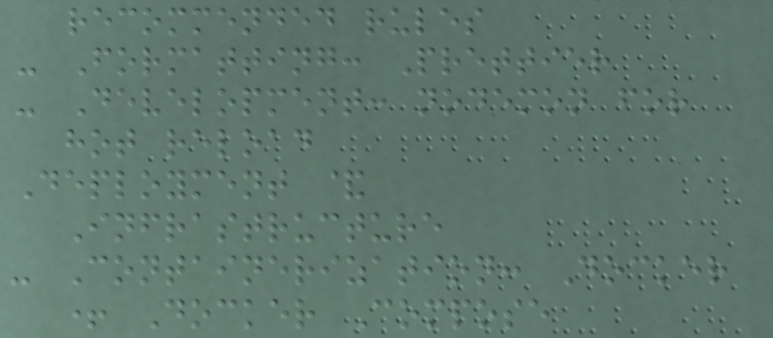recommended rules
- Formatting: Prettier
- Development: nodemon for
hot reload
Deployment &
Infrastructure
- Containerization: Docker
+ Docker Compose
